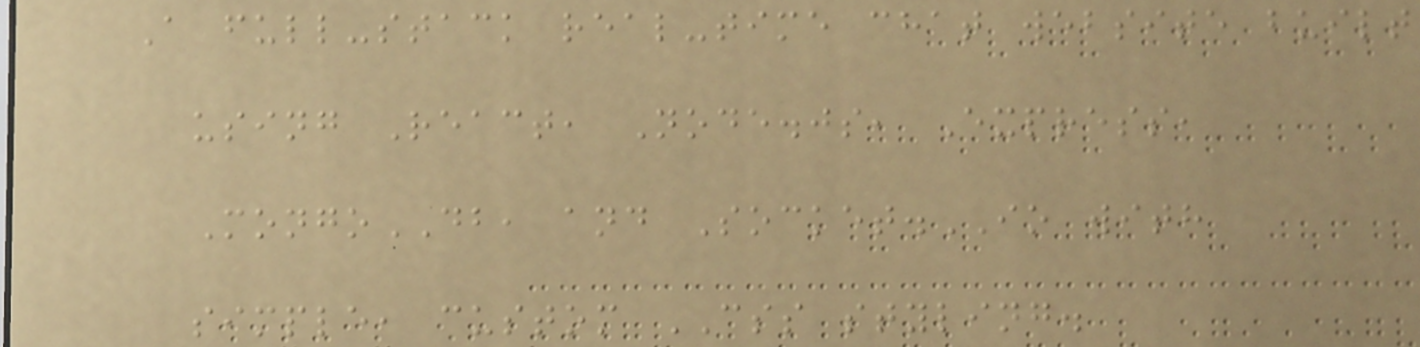A full-stack real-time chat website built
using React, Node.js, Express,
MongoDB, and Socket.IO with
simple, custom CSS styling.
